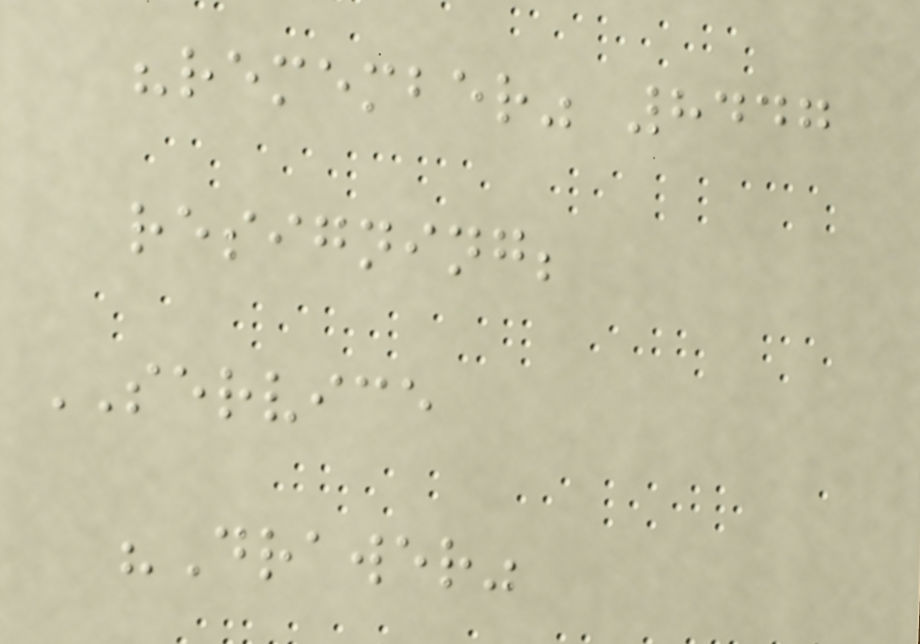"remember" 8447
resigning;
SERVICE
"Drawer"
